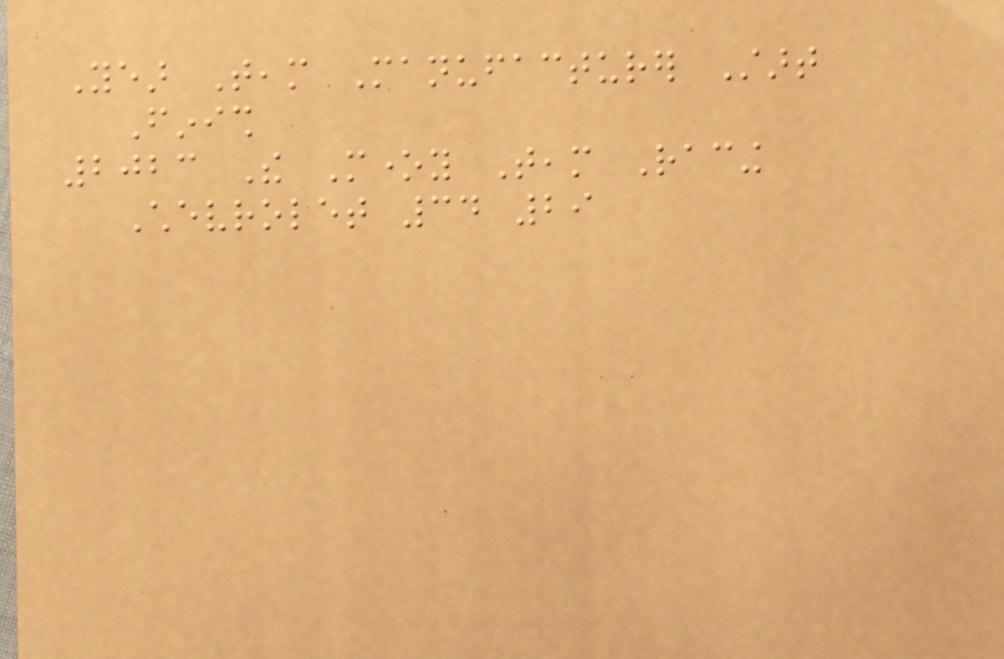Year Team Manufacturer Start
Finish
2023 The Money Team Racing
Chevrolet 34 29
